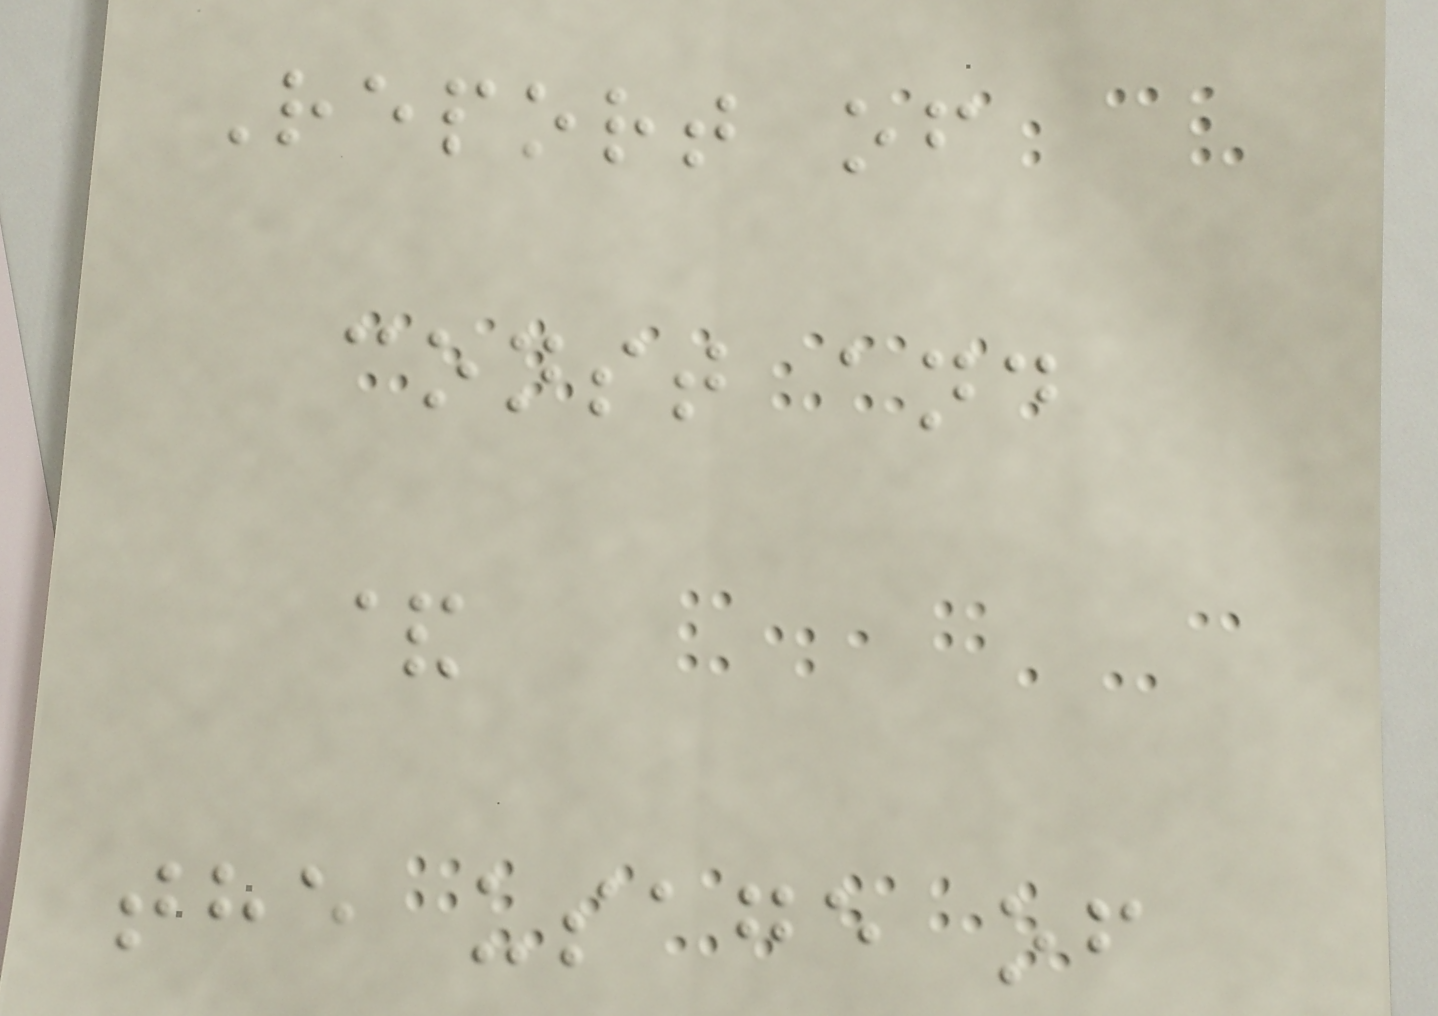Report of
const and
&
the usage of
